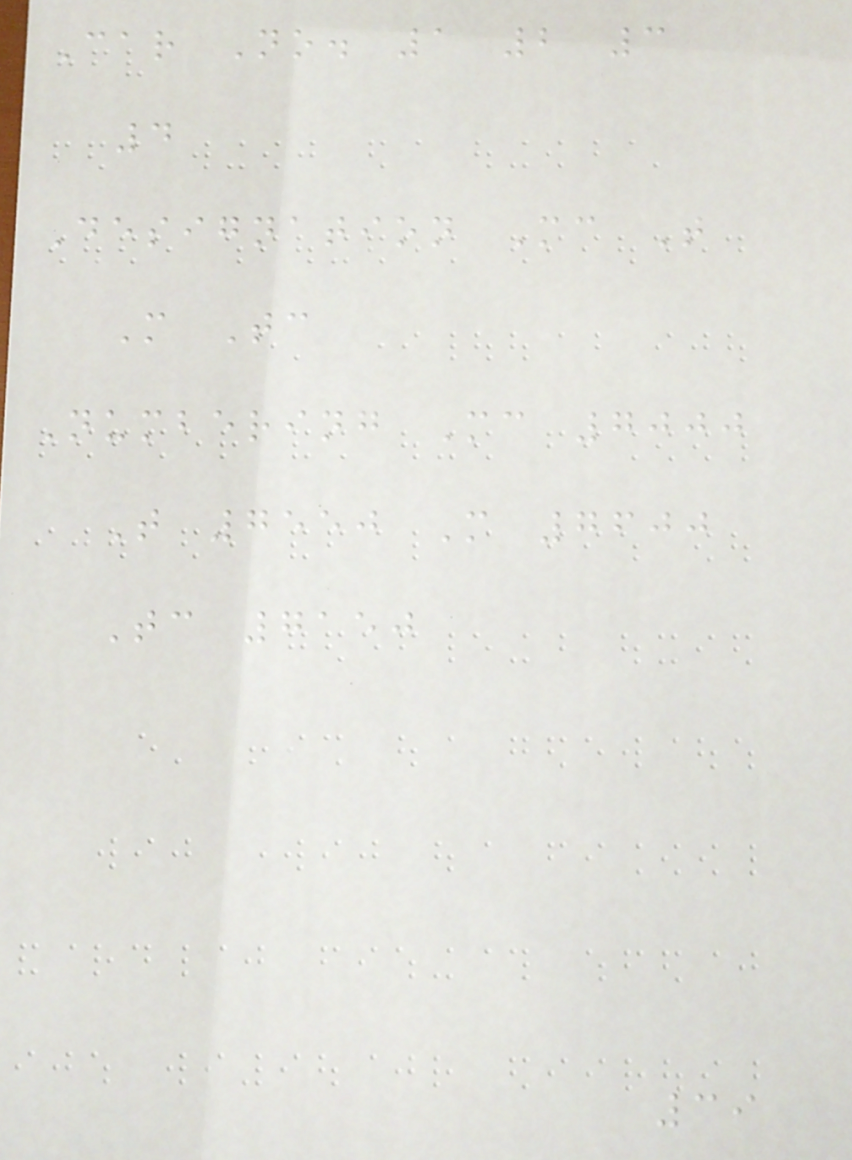Car No. 1 2 3
4
Designation Mc T
M Tc
Numbering Mc 7000
T 7550 M 7600
Tc 7150
39
